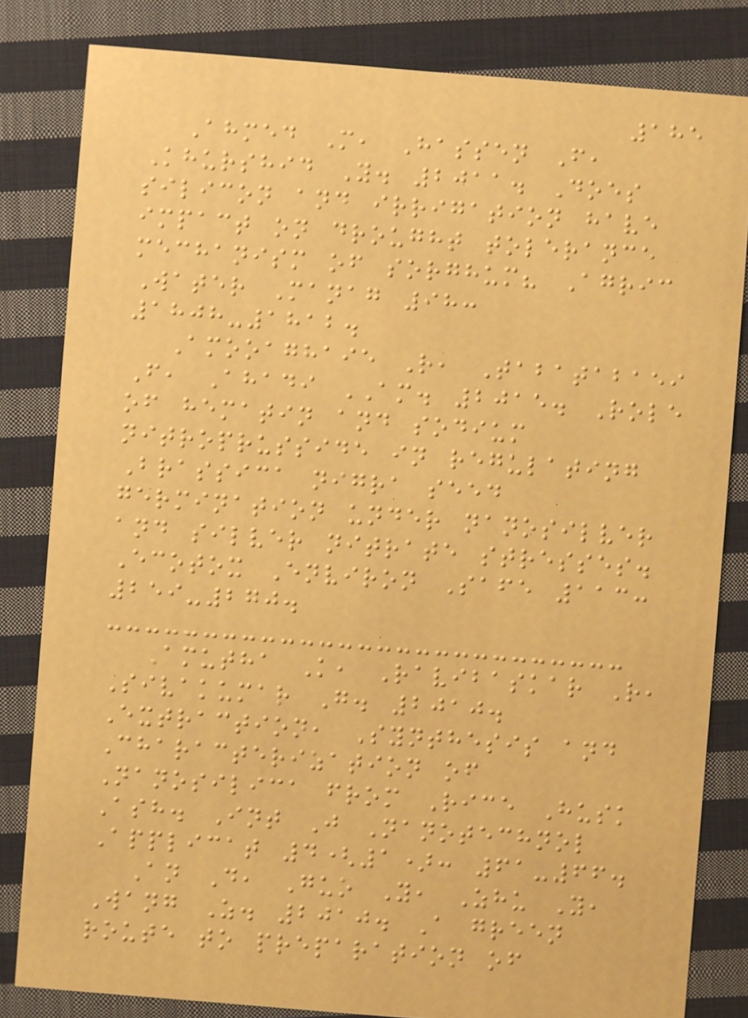185
Ahmed M, Hassen F,
Khurshid Y. 2011. Does
silicon and irrigation have
impact on drought tolerance
mechanism of sorghum? Agric
Water Manag 98:
1808-1812.
Amooaghaie R, Tabatabaei
F, Ahadi AM. 2015. Role
of hematin and sodium
nitroprusside in regulating
Brassica nigra seed
germination under nanosilver
and silver nitrate stresses.
Ecotox Environ Safe 113:
259-270.
Amutha K, Ravibaskar R,
Sivakumar G. 2010.
Extraction, Synthesis and
Characterization of
Nanosilica from Rice Husk
Ash. Int J Nanotechnol
Applicat 4(1): 61-66.
An D, Guo Y, Zhu Y,
Wang Z. 2010. A green
route to preparation of
